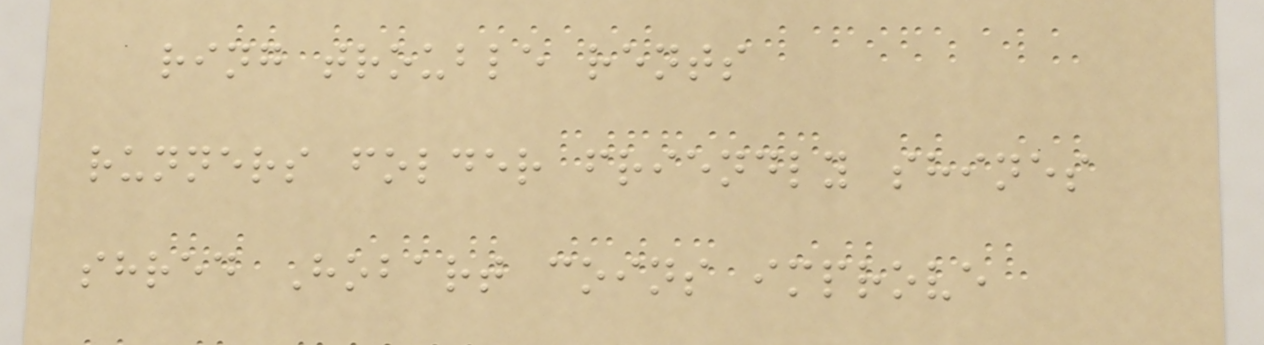ring trouble rents
runners folder friendly shines
shred Hobart coins improve
